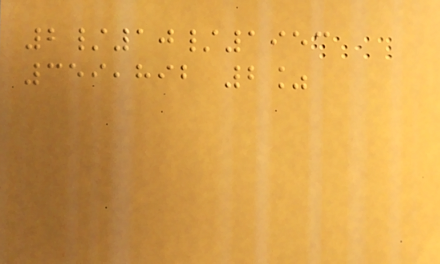2/10/1953
359,892 2%
